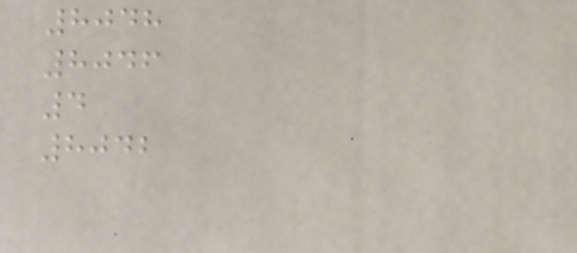8048
8046
4
8042
